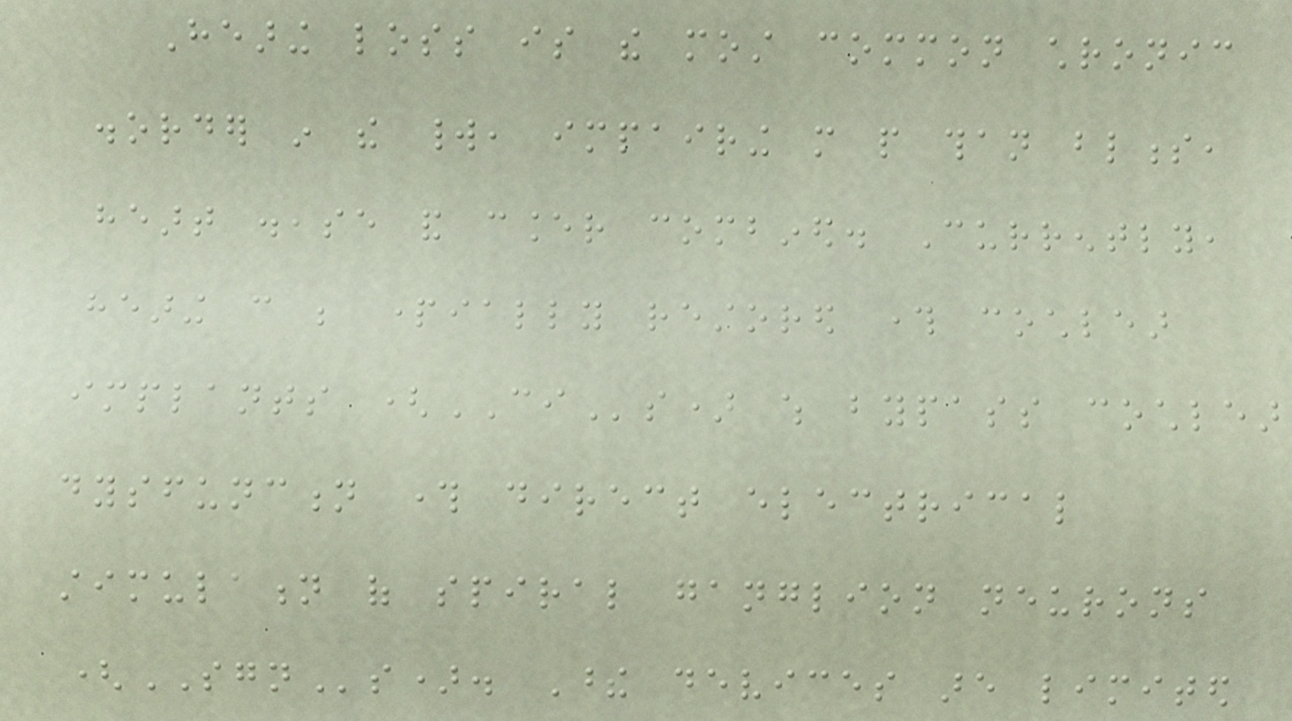Hearing loss is the most common chronic
disorder in the world, impairing more people than blindness,
heart disease and cancer combined. Currently,
hearing can be partially restored through cochlear
implants (CIs) which bypass cochlear
dysfunction through direct electrical
stimulation of spiral ganglion neurons
(SGNs). These devices are limited
